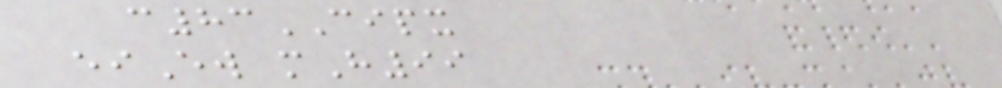c83CIPX
eiEw mH99
